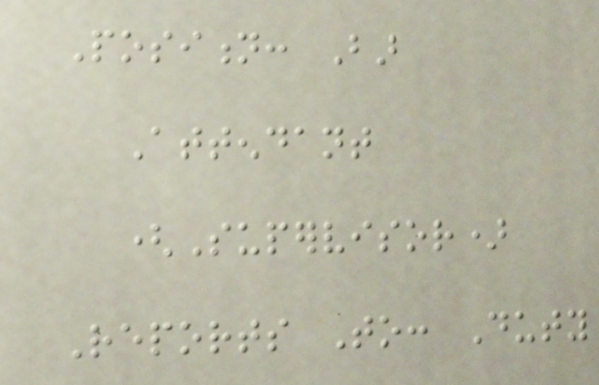Position: Bar
Attendant
(Supervisor)
Reports To: Duty
